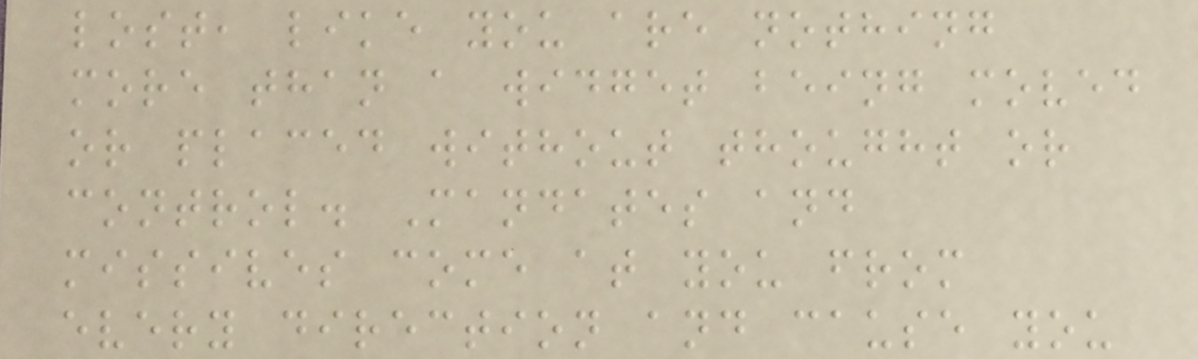lost, like you are nothing
more than a widget being moved
or placed without thought or
control. Mandates and
missives come at you from
every direction and cause you
